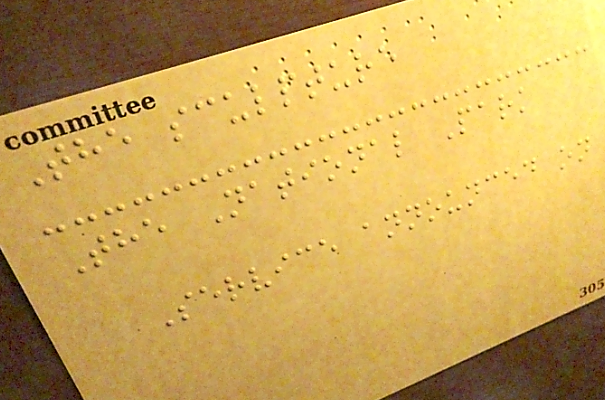The sculpture
The National Park
Service announced on
